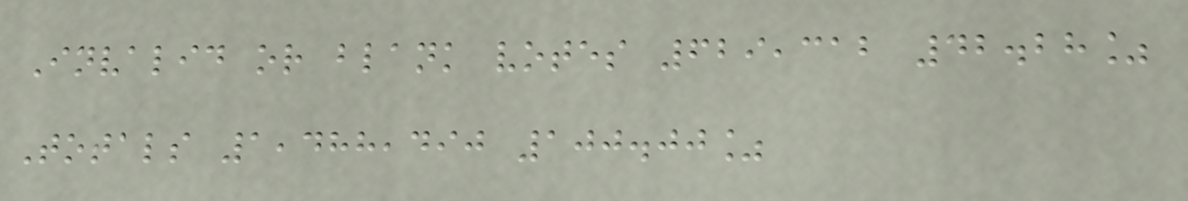Invalid or blank votes 629,312 42.28%
Totals 1,488,490 100.00%
